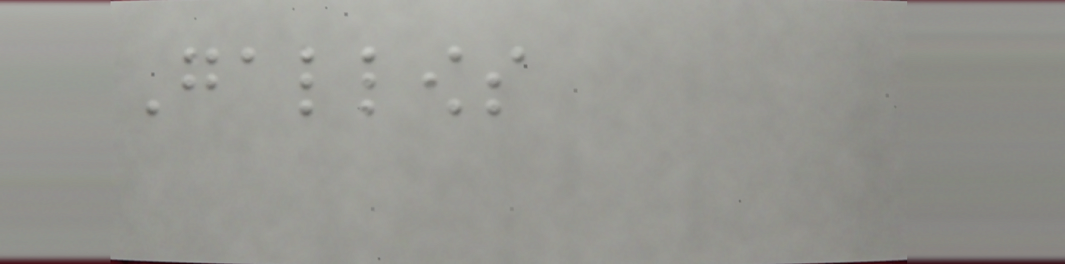Gallows
